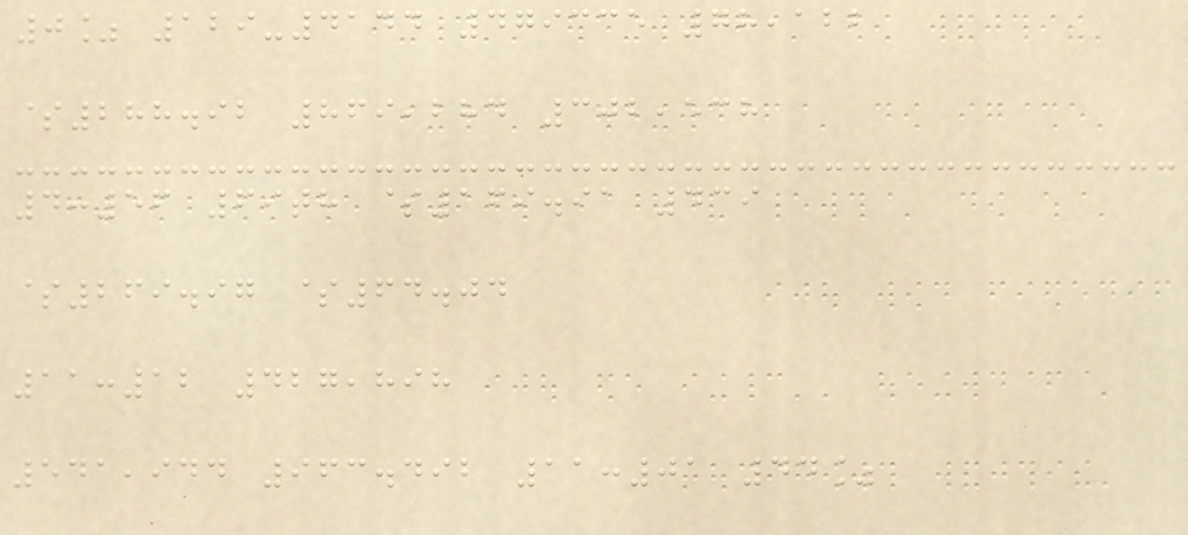0% 129-4144 479335 78,122
$288.92 869,284 302,538
4:56 69th $169.91 439
$269.97 $64.04
11:12 427,898
541,944 963.492 11:01 44%
